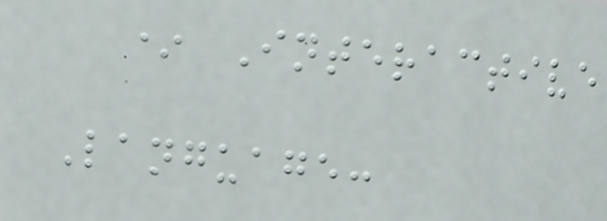* Interactive
Language:
